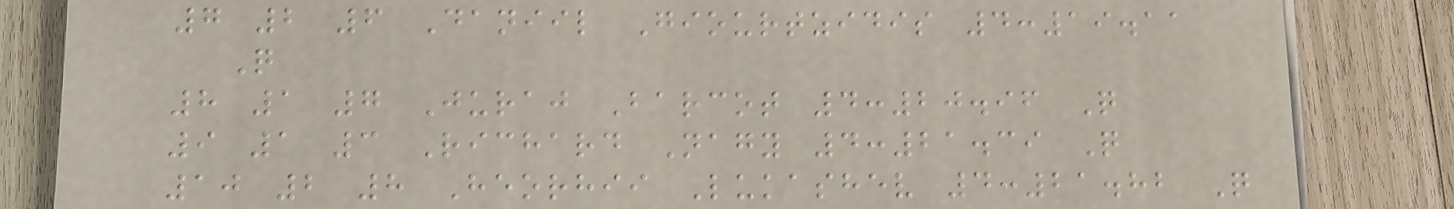7 2 6 Daniil Giourtzidis 4:19.11
Q
8 1 7 Juraj Barcot 4:20.96 Q
9 1 3 Richard Nagy 4:21.39 Q
10 2 8 Heorhii Lukashev 4:21.82 Q
